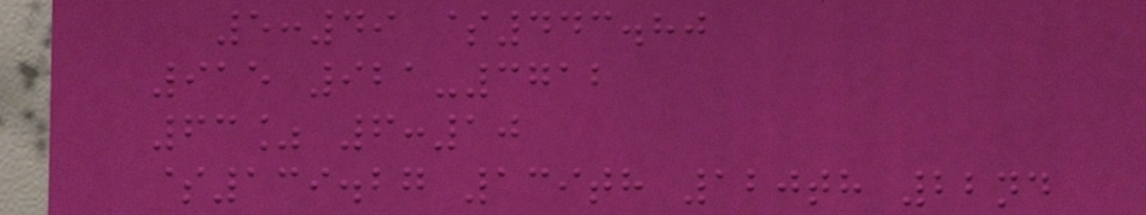5:49 $443.80
915 921-3712
63% 6:10
$139.27 139th 120th 22nd
